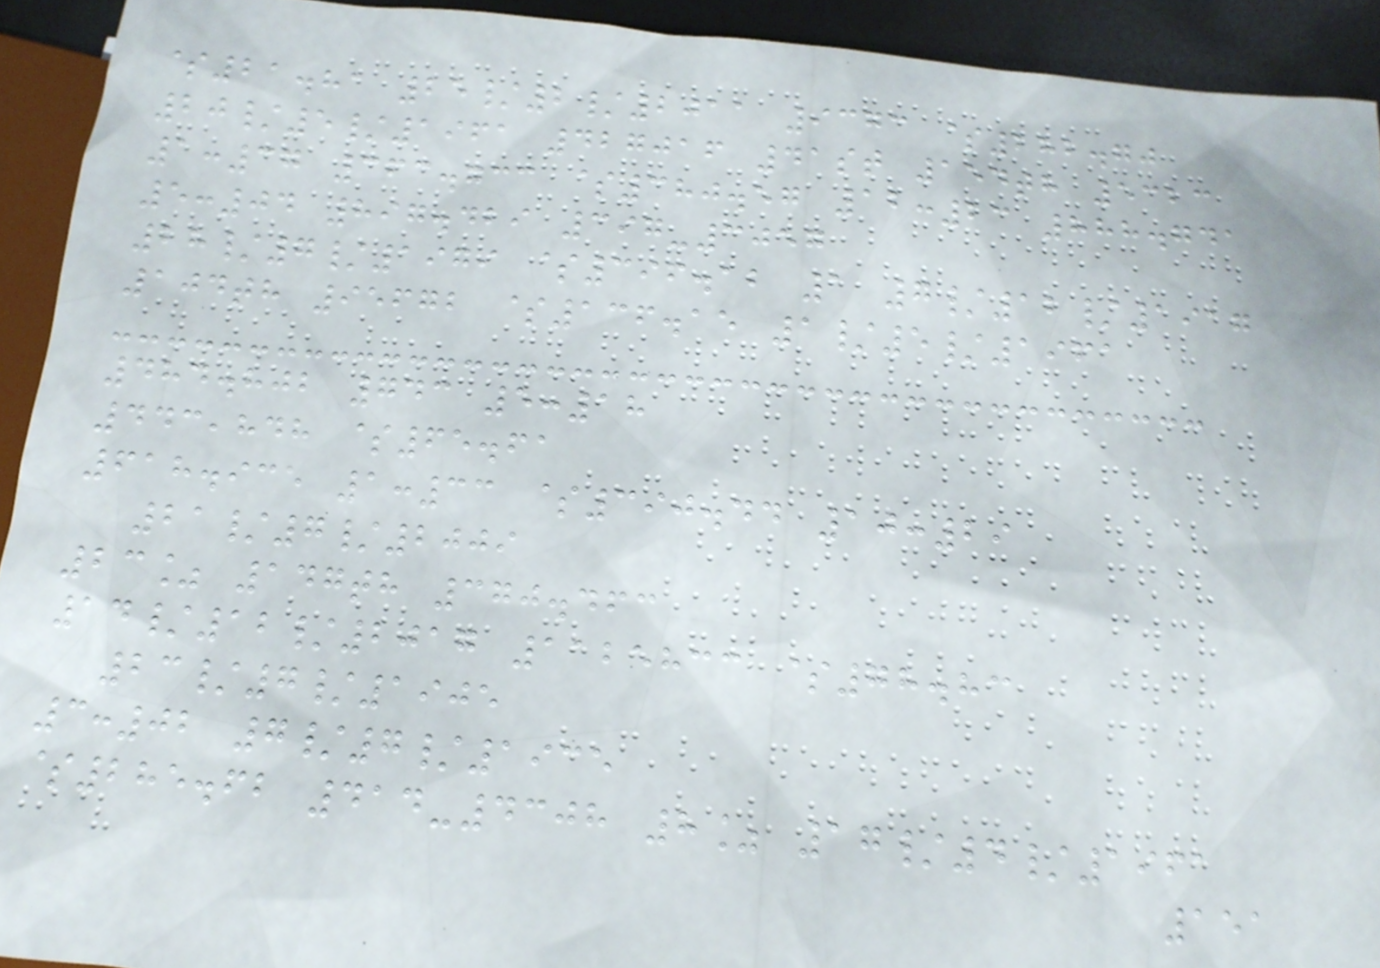$21.81 25/2/2011 9373 $282.70
20/5/1961 427016 41st 154th 5323
1:37 363.733 $380.57 12:23 888.741
5:04 897.429 397-3057
28/7/1979 $396.12 1 7/12/1917
104th 95672 $136.15 1/5/1961
484.802 743 5:18
443,848 $65.61
618.935 1:33 $390.44 10:29
21/7/2009
23% 147th 370.463
14/12/2017 1125833 $78.83
23/7/1905
3:02 7/7/1935
$285.62 414-4308 8% 17/4/1961
151
